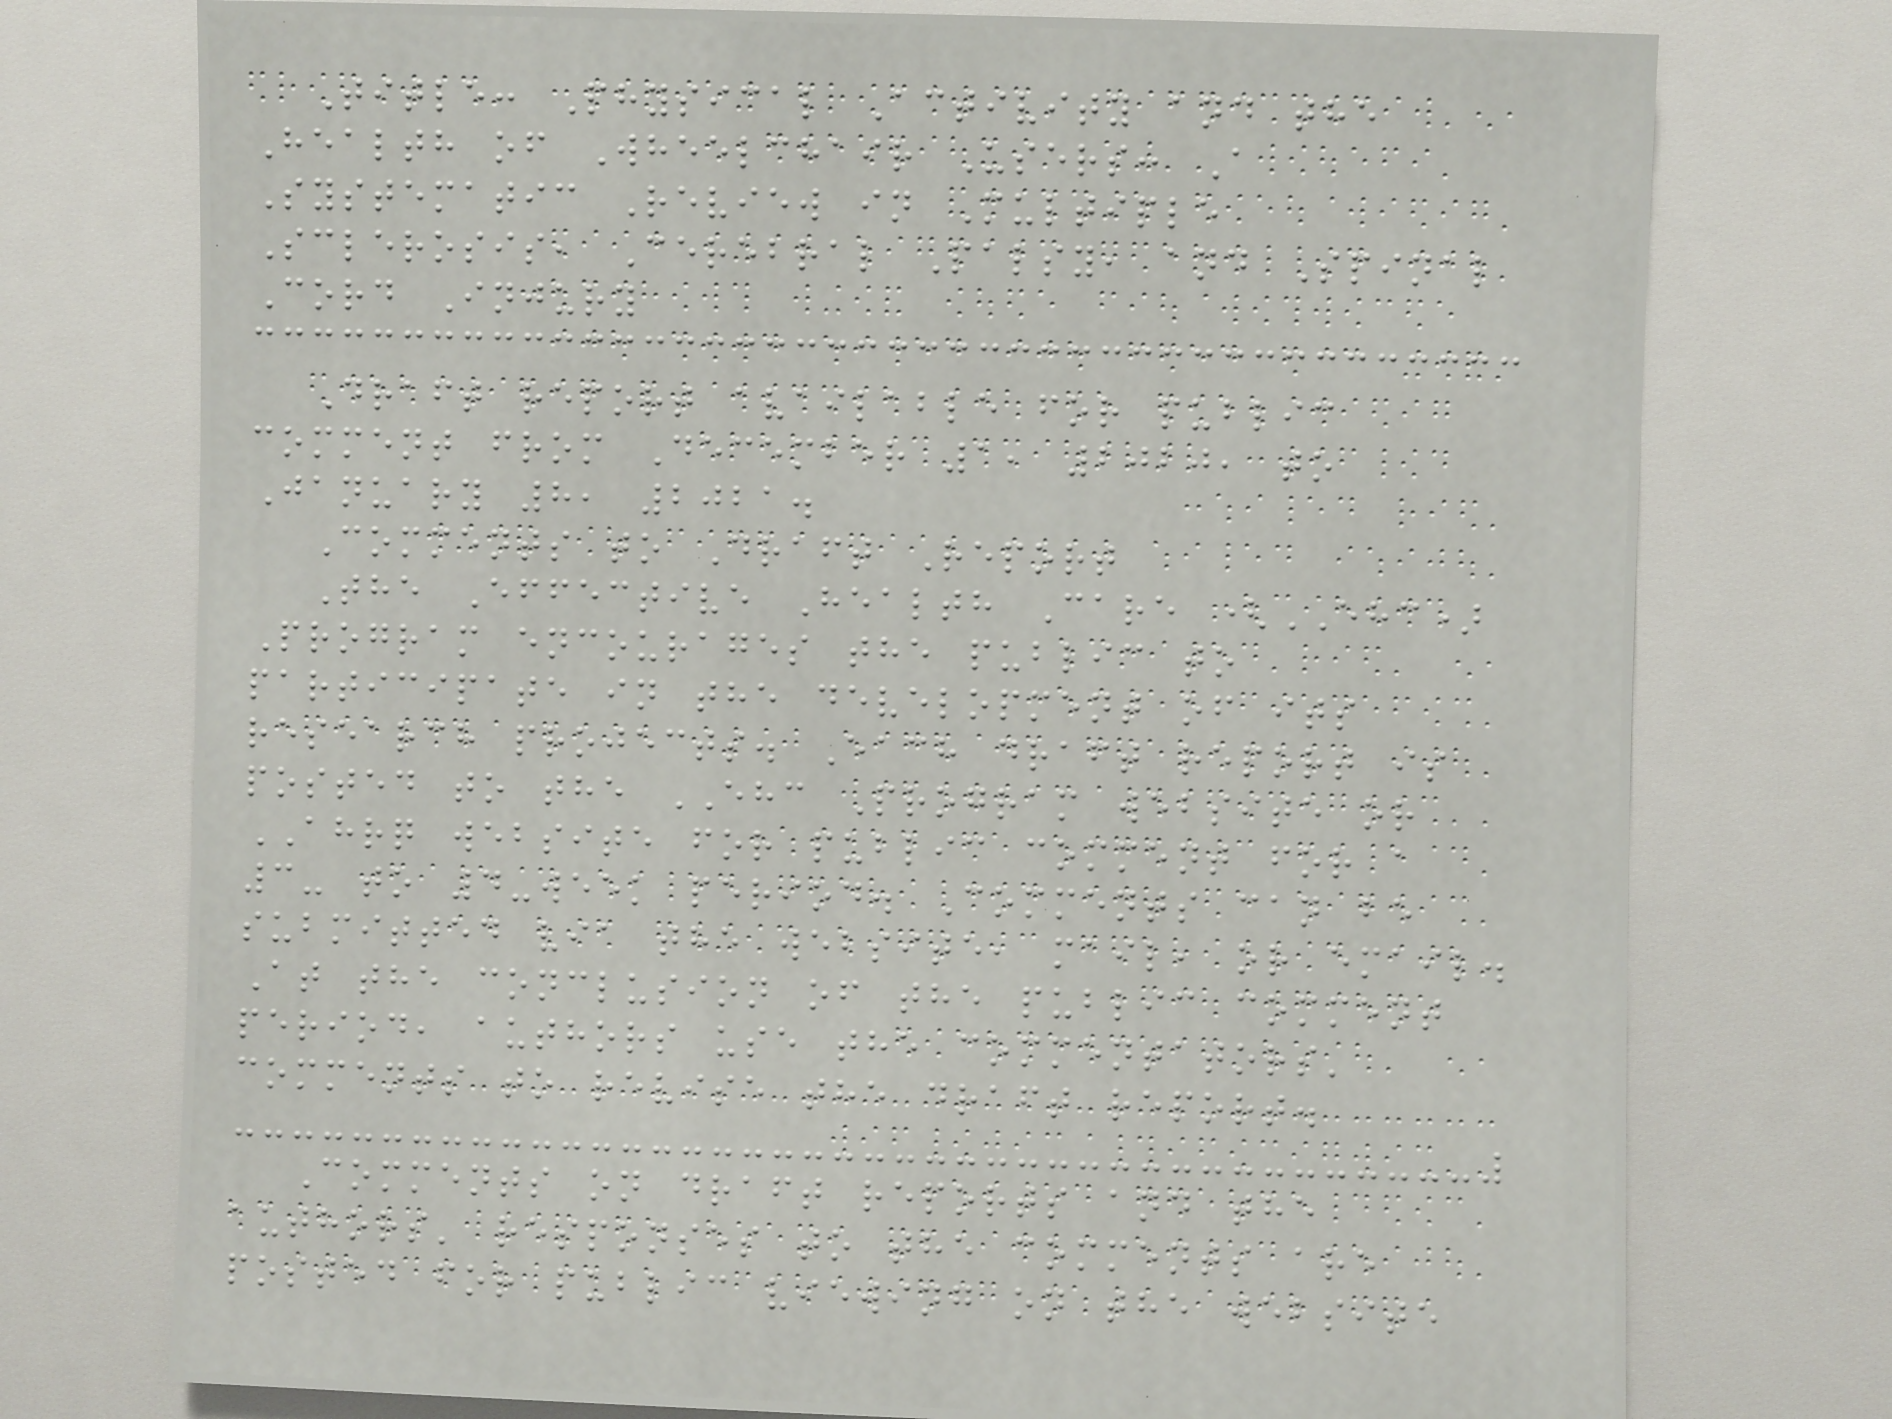Title: Physical Activity and the
Health of Wheelchair Users: A
Systematic Review in Multiple
Sclerosis, Cerebral Palsy, and Spinal
Cord Injury
Draft report available for public
comment from December 1, 2020, to
January 8, 2021.
Comments to Draft Report
The Effective Health Care (EHC)
Program encourages the public to
participate in the development of its
research projects. Each draft report is
posted to the EHC Program website or
AHRQ website for public comment for a
3- to 4-week period. Comments can be
submitted via the website, mail, or email.
At the conclusion of the public comment
period, authors use the commentators'
comments to revise the draft report.
Comments on draft reports and the
authors' responses to the comments are
posted for public viewing on the website
